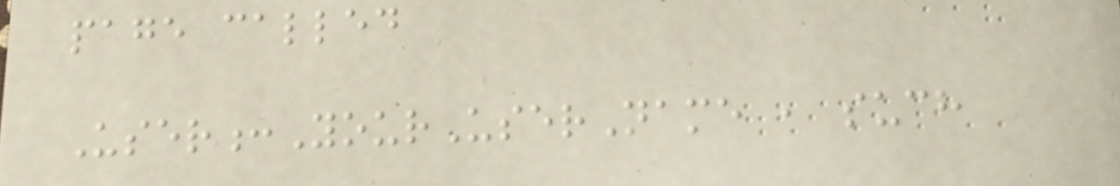page called
User:YourUserName , such
